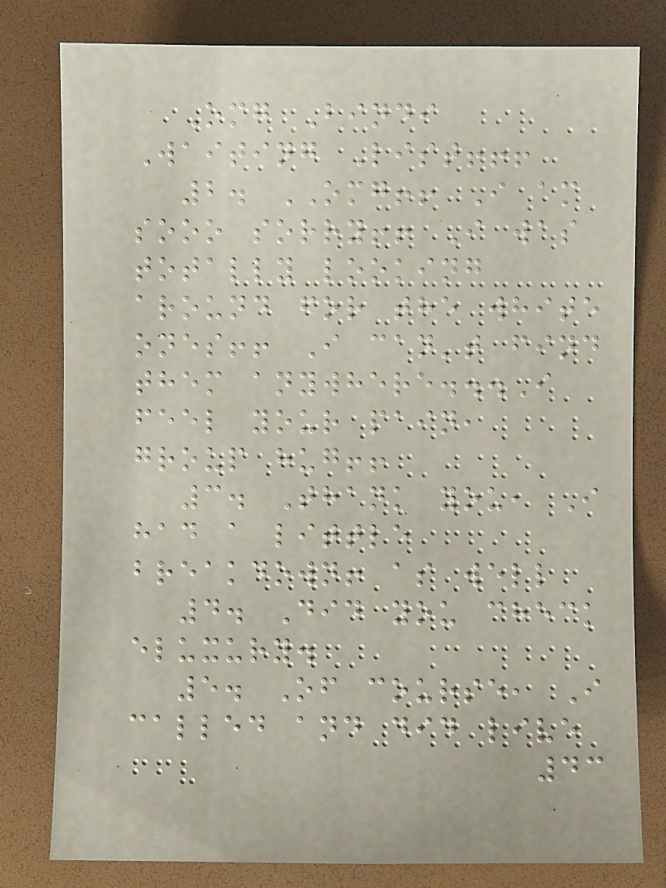Omg Bindi
Waiting List!!!
2. OMG!! I am
sooo sorry!! I was
totally looking
around for the white
ones!! I can't find
them anywhere...I
feel your pain,
group hug!!
3. Thank you, I
had a little
breakdown! as well
4. Did you check
eluxury.
5. Of course, I
called and did live
43
